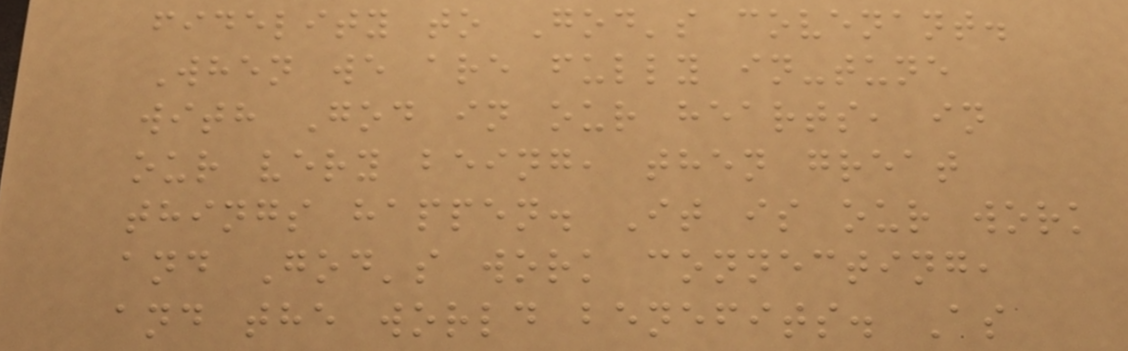fidelity to God's covenant.
When we are fully in-tune
with God in our hearts, in
our very being, then great
things happen. It is our work
and God's work connecting,
and the world benefits. As
